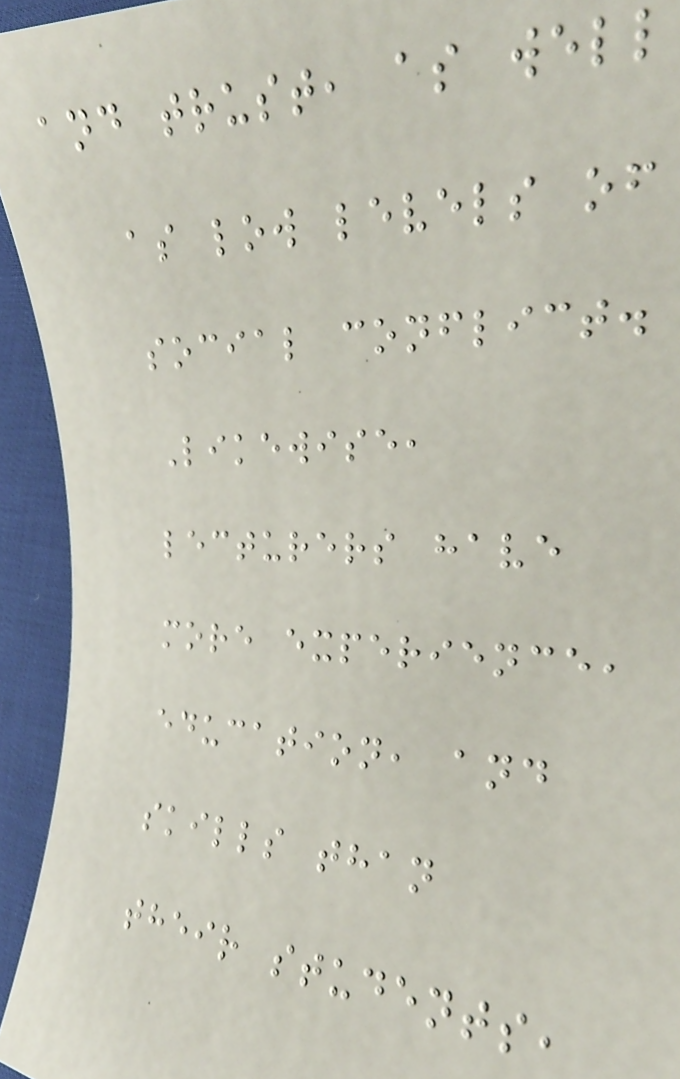and trust, as well
as low levels of
social conflict.
Likewise,
lecturers have
more experience,
education, and
skills than
their students,
